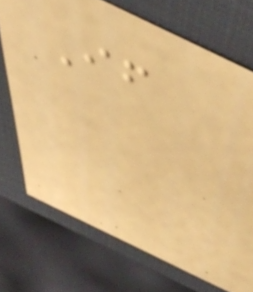If
